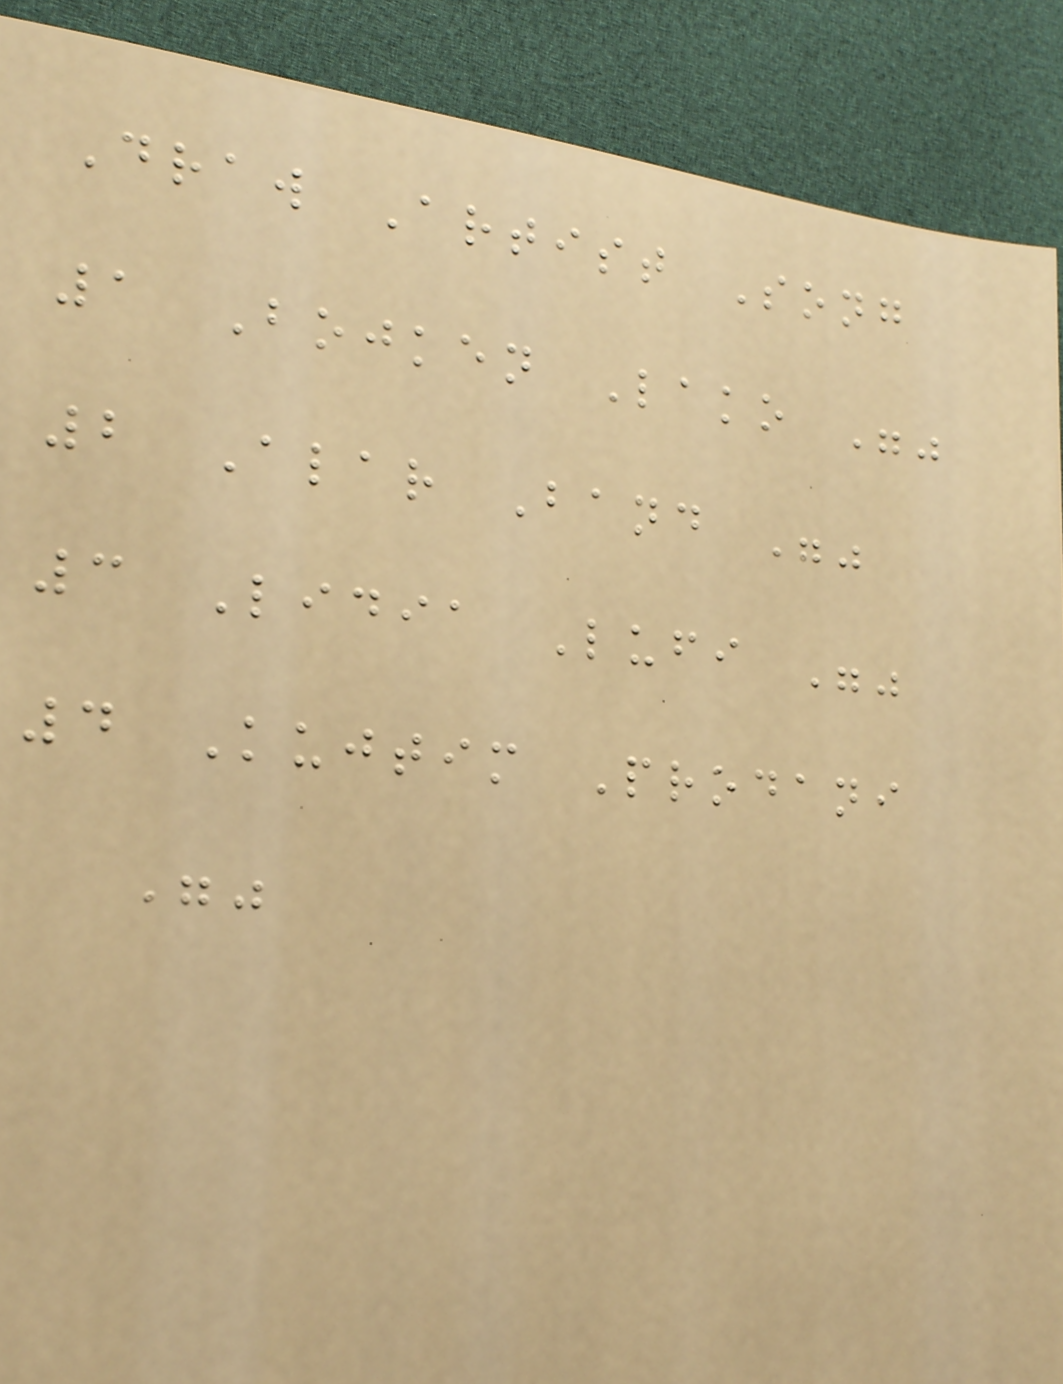Draw Artist Song
1 Bojken Lako ""
2 Alar Band ""
3 Lidia Lufi ""
4 Kujtim Prodani
""
